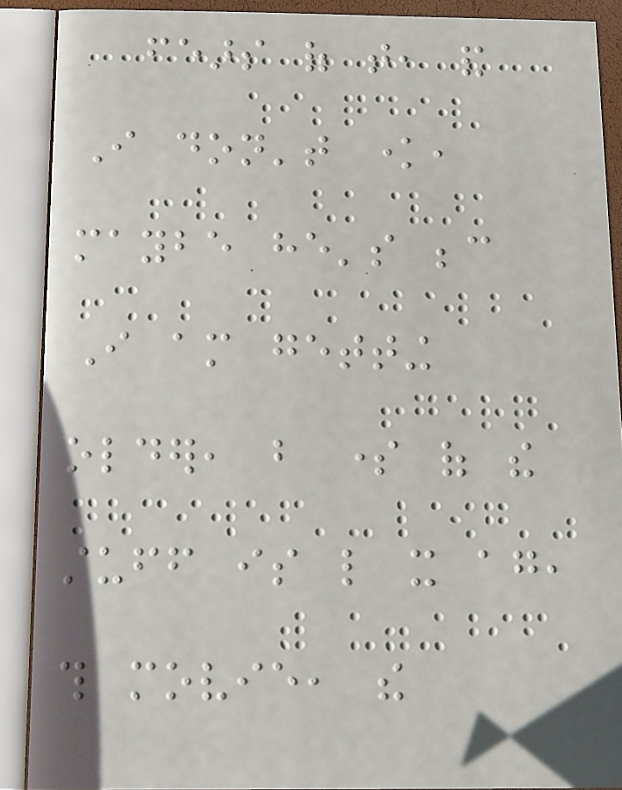fears of that, and
I don't know,
maybe he's because
I am getting
older, but some of the
stuff is like it again,
this movie, the
